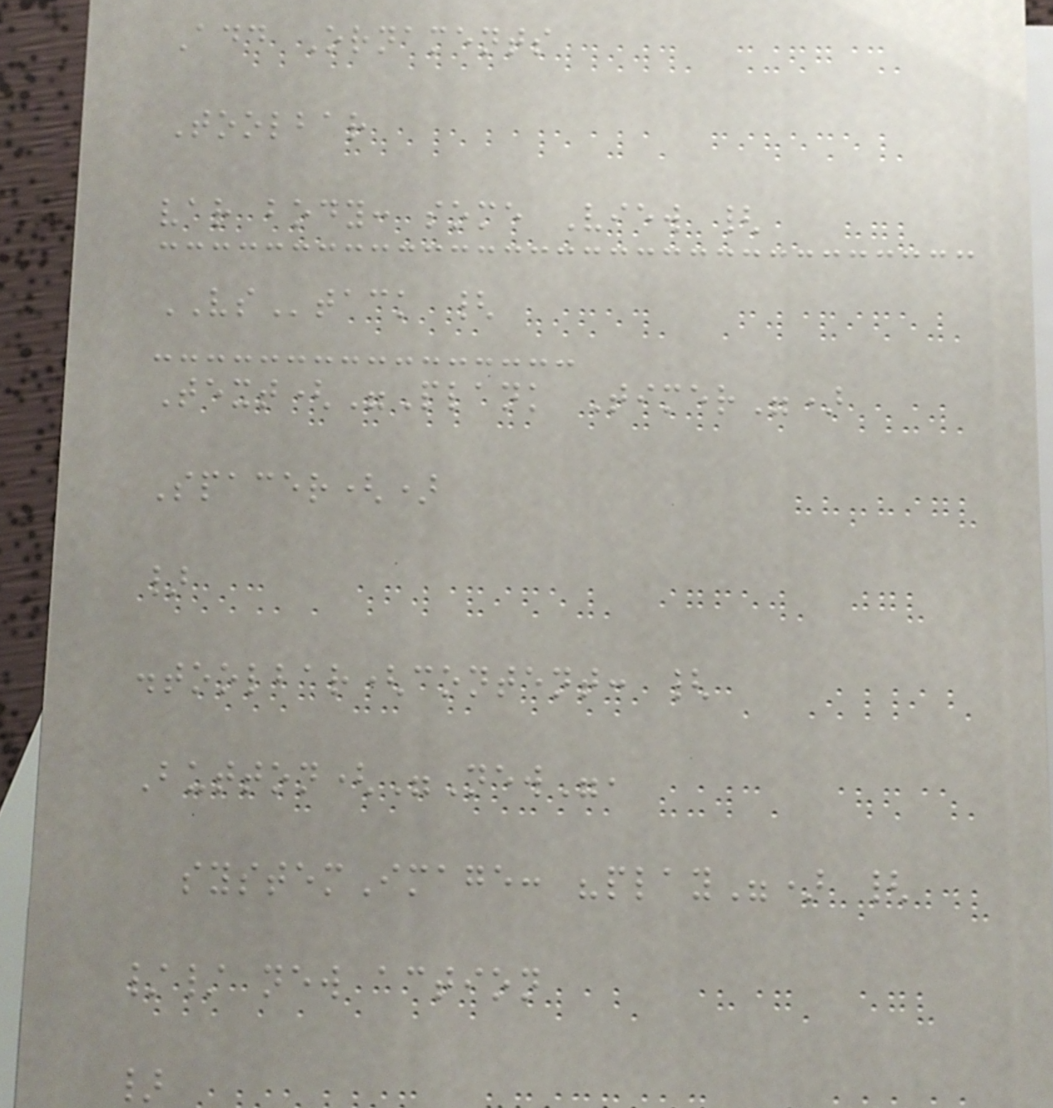Add Ornaments
Toolbar
var body: some View {
VStack {
Text("Plank Timer")
Spacer()
}
.toolbar(content: {
Button("New",
systemImage: "play") {
// new action
}
